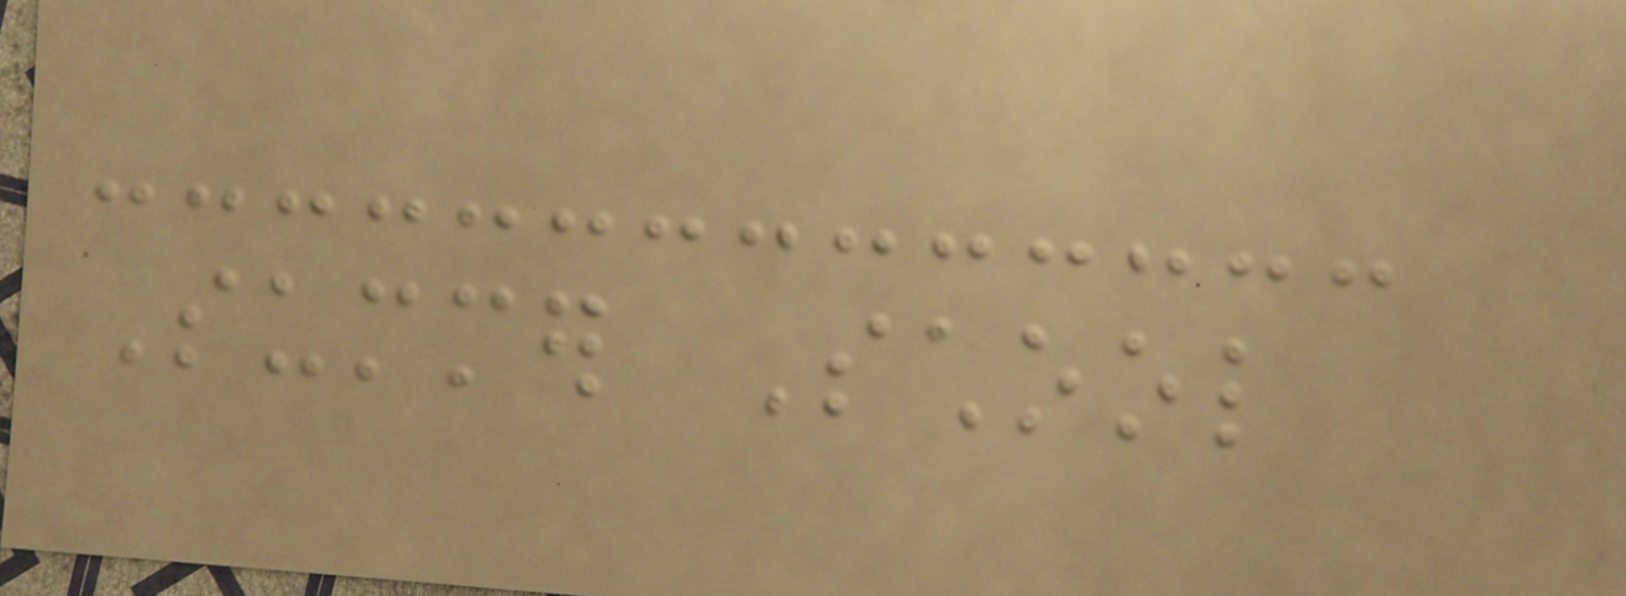Summer School
